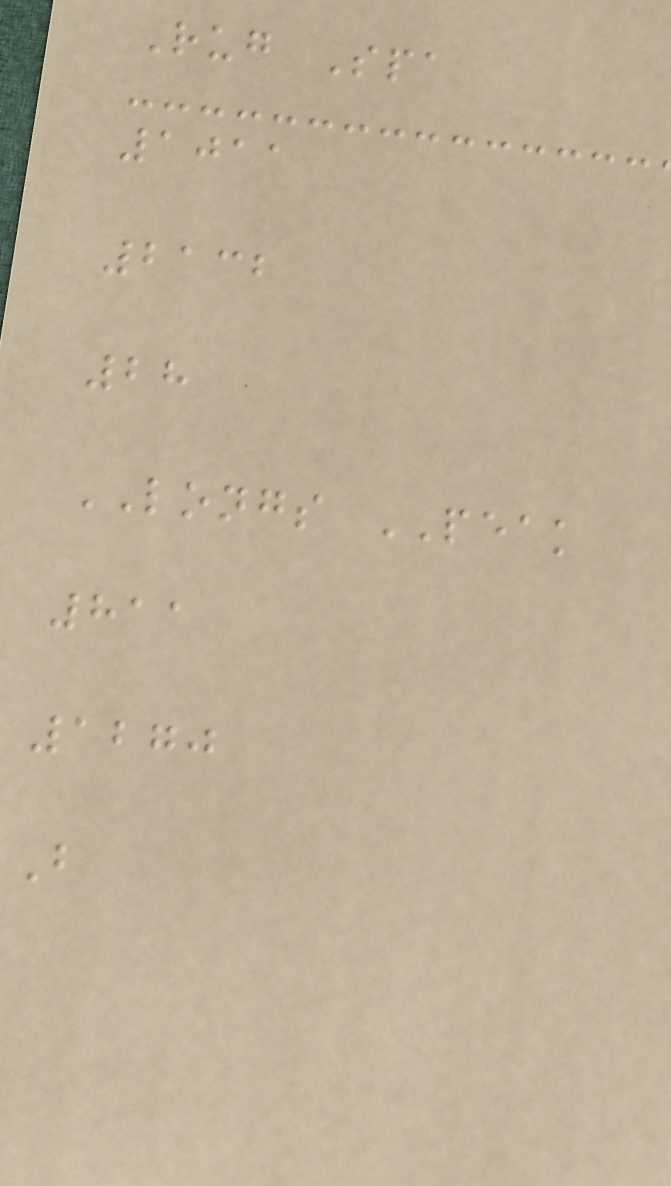Rug Spa
1011
2132
28
LONGS PEAK
811
1270
B
